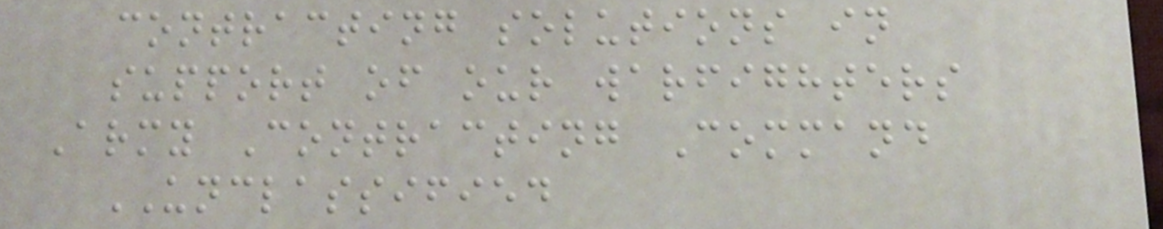contracting solutions in
support of our warfighters
Army Contracting Command
UNCLASSIFIED
